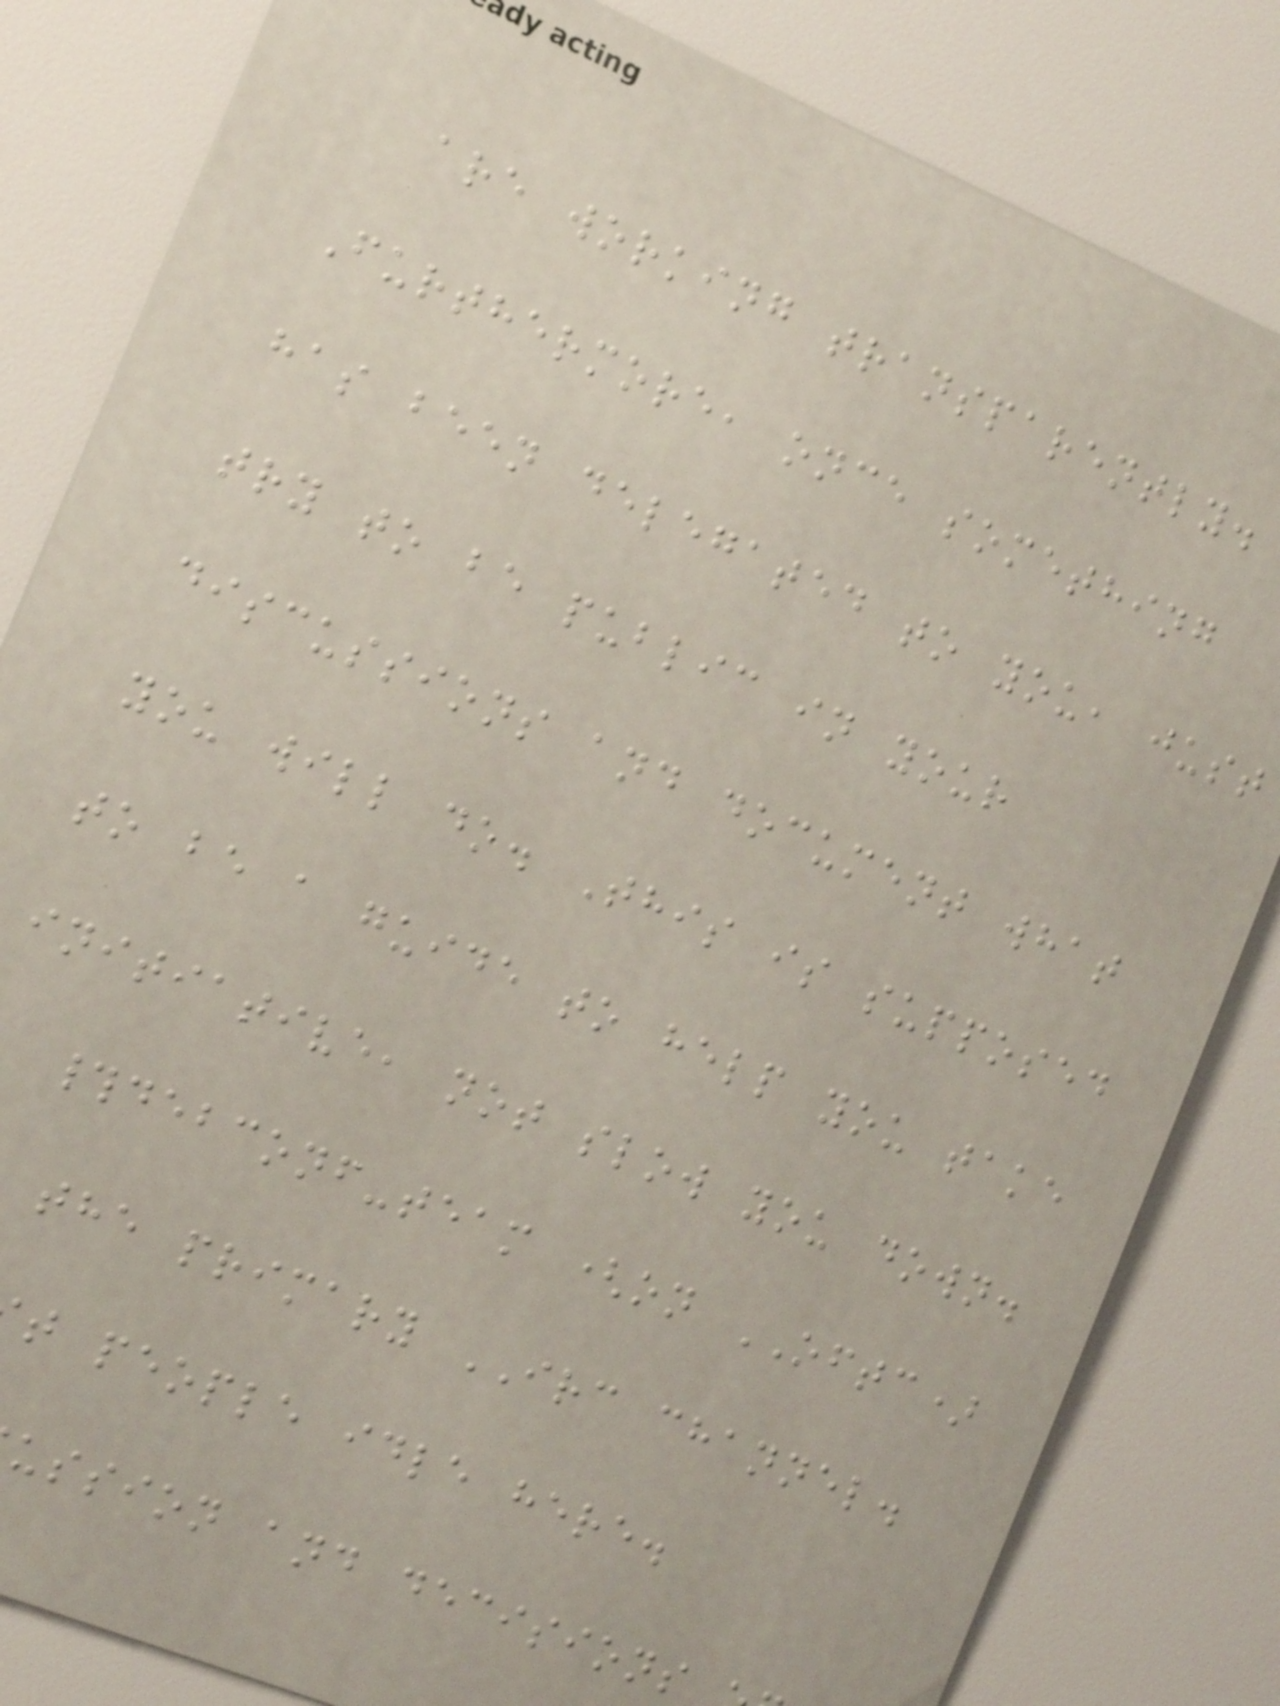are working transparently.
Furthermore, once something
has been delegated to you, just
try to be public in your
discussions and document what
you will do. This is supposed
to be a guide to help you take
initiative, not slow you down.
#debconf-team (on OFTC)
the primary IRC channel.
t people idle here.
ussion and decisions
